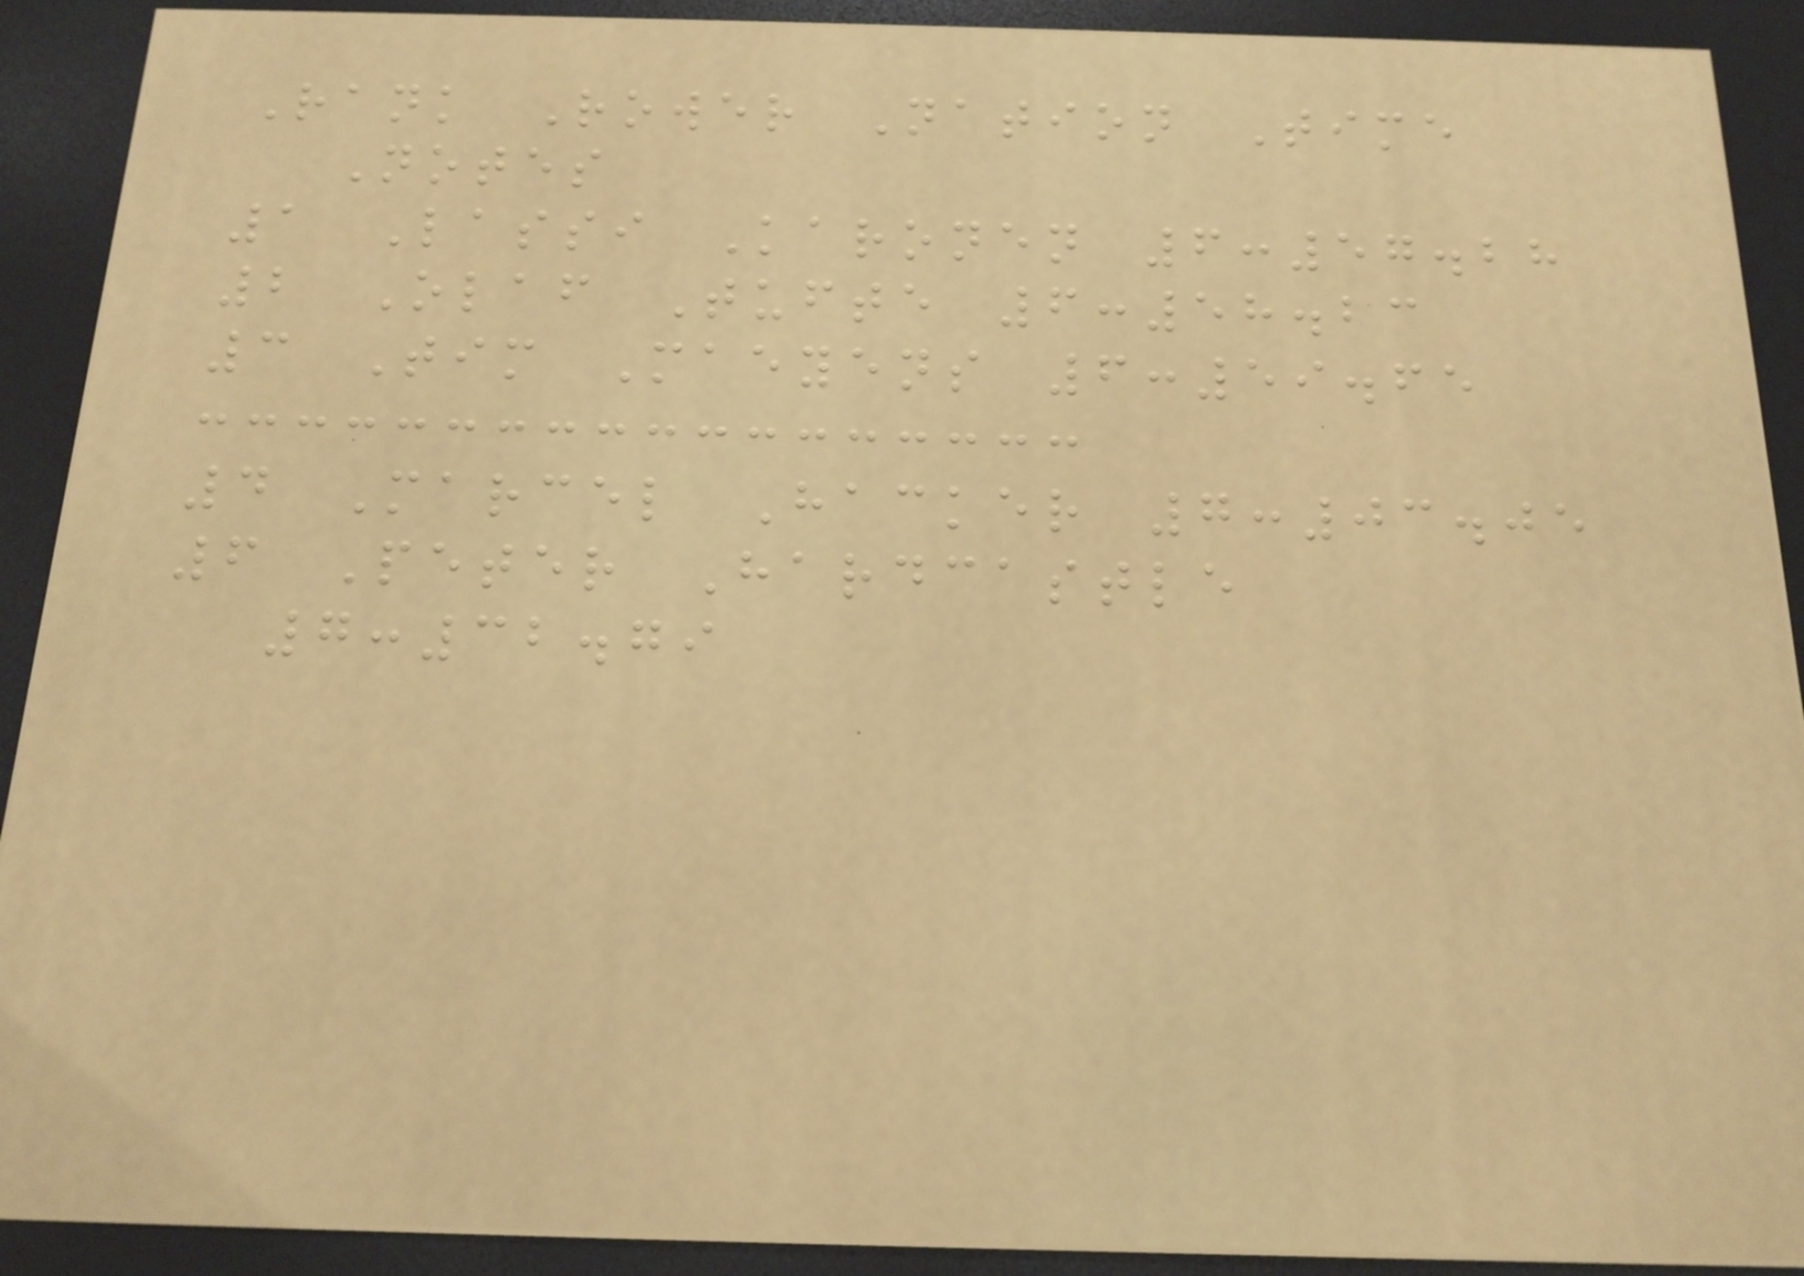Rank Rower Nation Time
Notes
1 Lassi Karonen 6:57.28
2 Olaf Tufte 6:58.23
3 Tim Maeyens 6:59.65
4 Marcel Hacker 7:03.05
6 Peter Hardcastle
7:32.79
